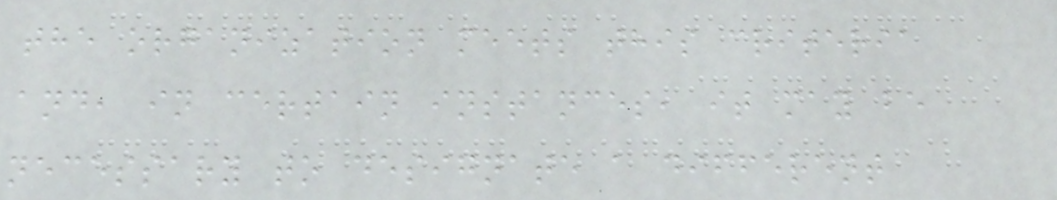the organization meets this criteria
and, in certain instances, it may be
necessary to designate a different
